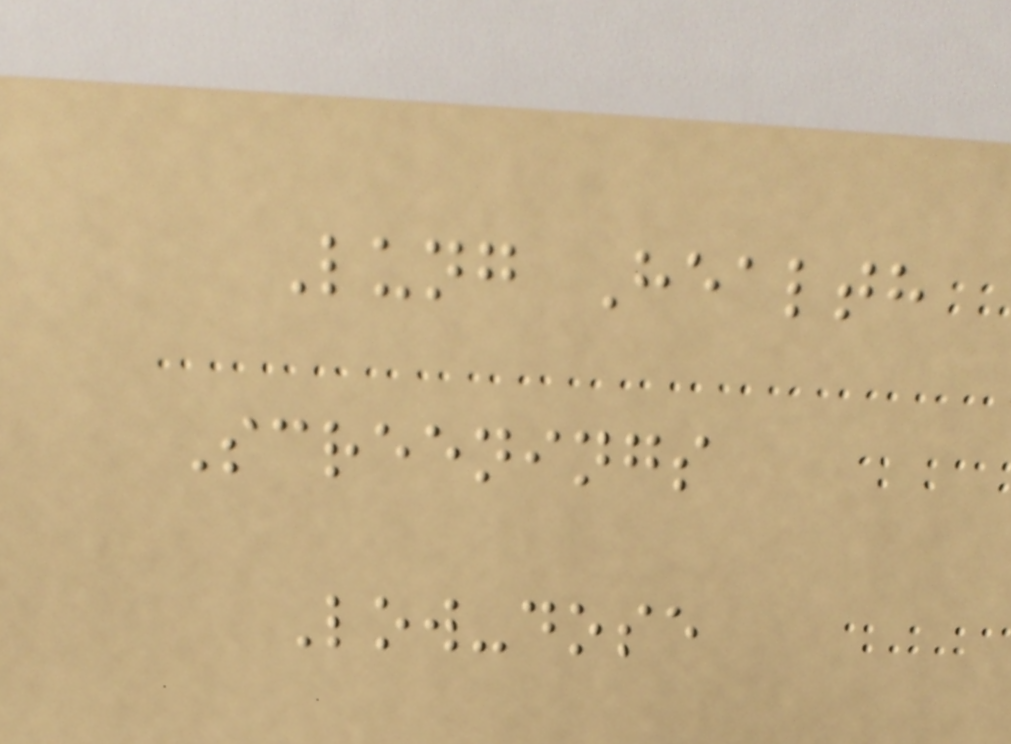Lung Health
Screenings
Low-dose
